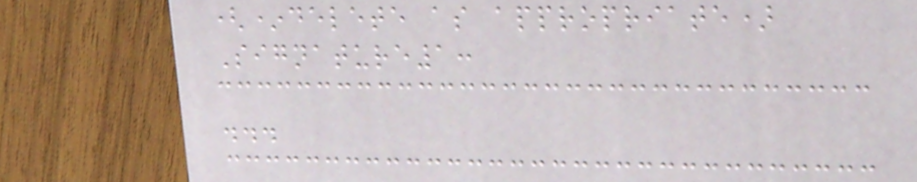(*delete as appropriate)
Signature1:
...
